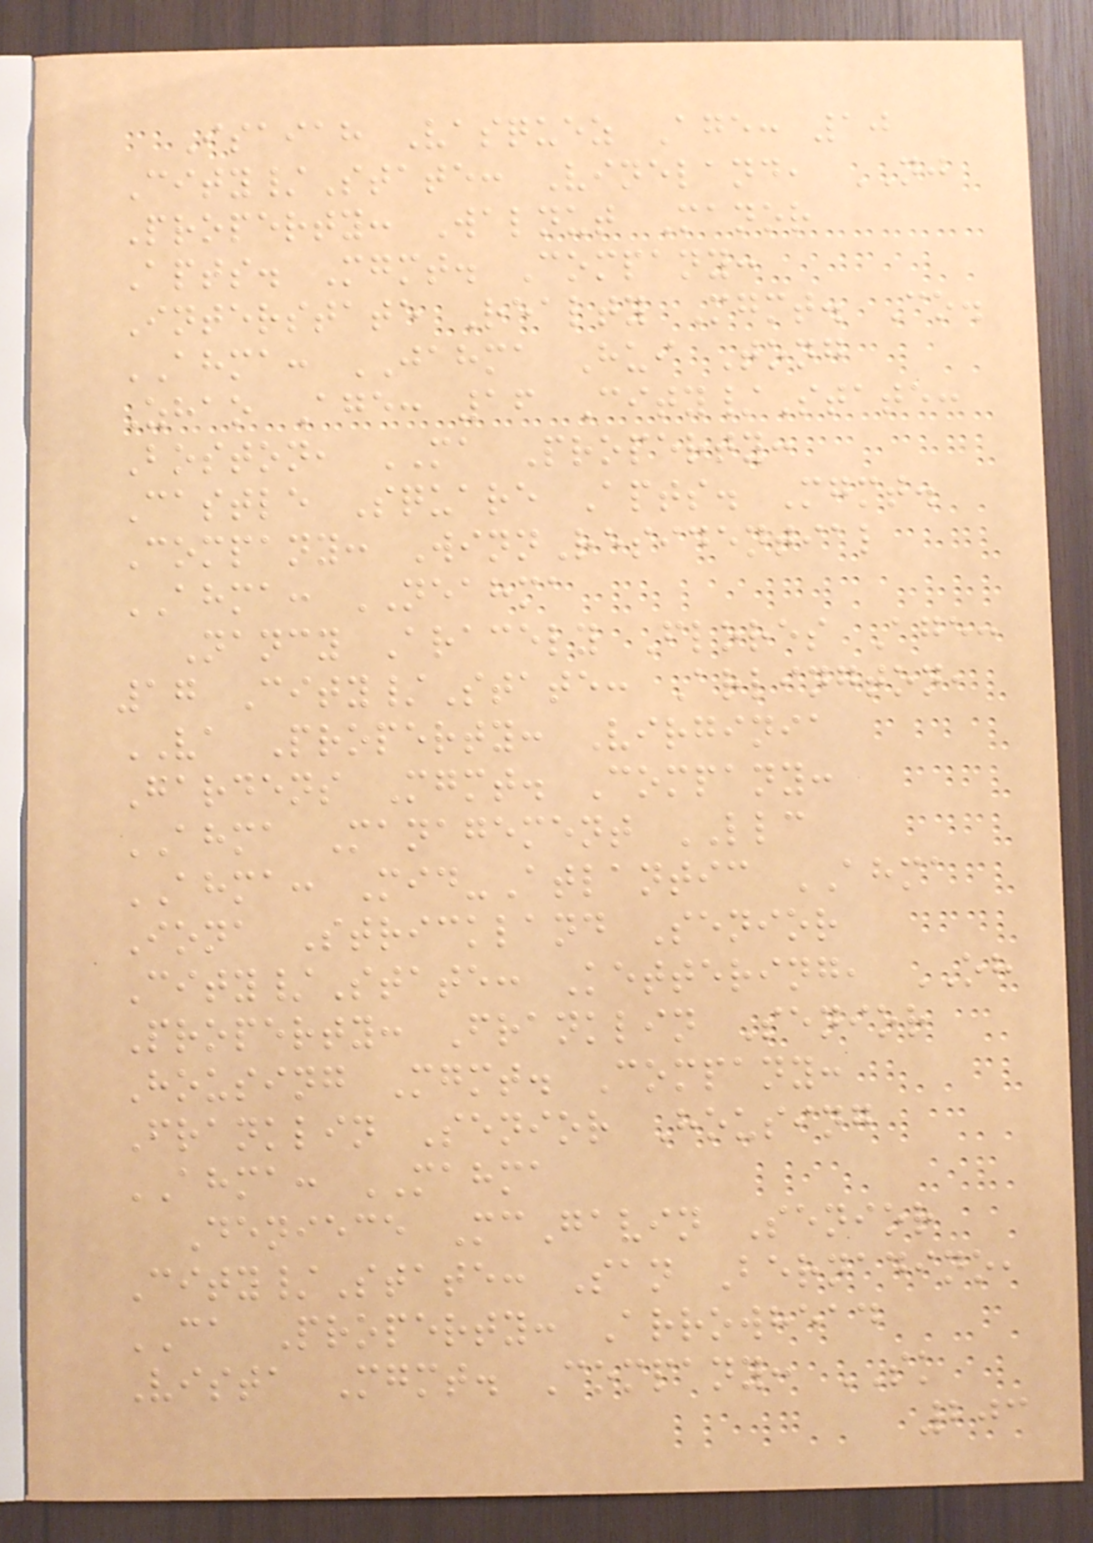Isaiah Vasquez Age: 10
City/State: Vineland, NJ
Property: Walnut Manor
Apts. Mgmt. Company:
Interstate Realty Mgmt. Co.
AHMA: JAHMA Hui Tong
Zhao Age: 16 City/State:
Boston, MA Property:
Castle Square Apts. Mgmt.
Company: WinnResidential
AHMA: NEAHMA
Nancy Aracely Flores Age:
17 City/State: Arlington,
VA Property: Virginia
Gardens Mgmt. Company:
AHMA Management LLC
AHMA: Mid-Atlantic AHMA
Iona Strickland Senior
City/State: Kettering, OH
Property: Franklin Senior
Housing Mgmt. Company:
Franklin Senior Housing
AHMA: MAHMA
Deniece McGavin Senior
City/State: San Bernadino,
CA Property: Arrowhead
Vista Mgmt. Company: SK
203
